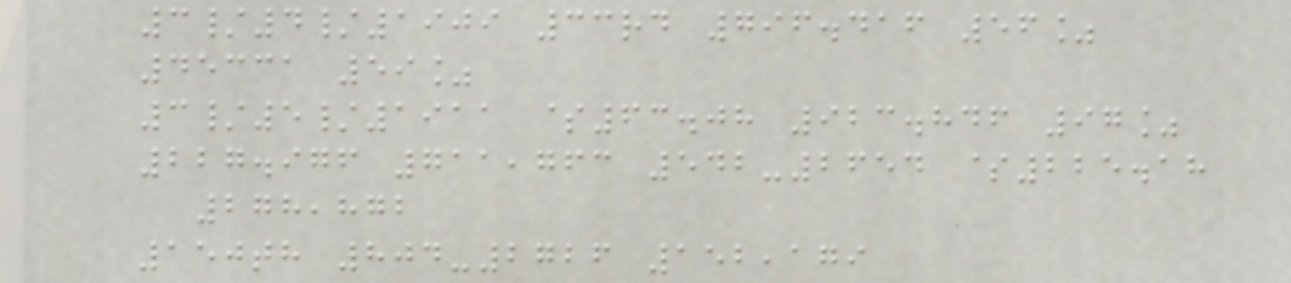3/4/1909 33rd 796.416 56%
45331 59%
3/5/1911 $63.08 923.846 97%
227.976 711,763 542-2654 $225.18
278,872
150th 804-2726 152,179
